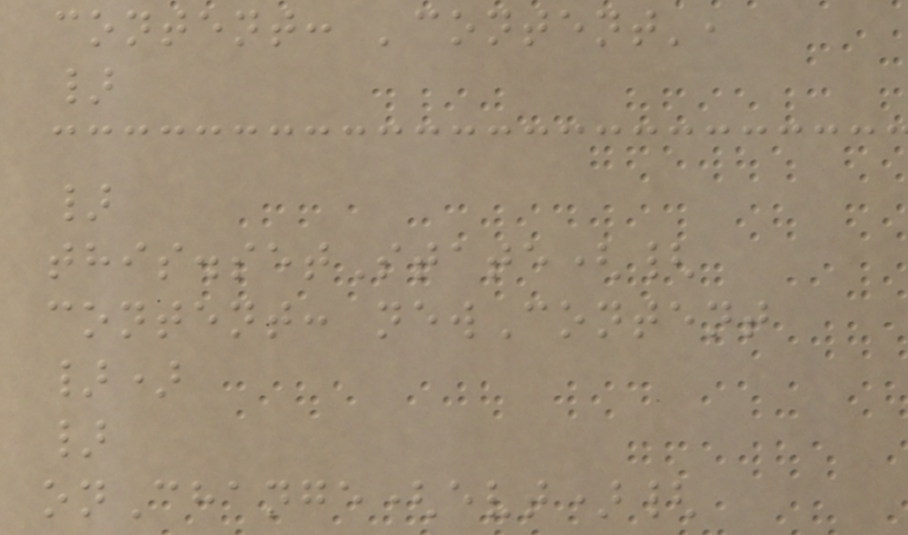content: 'content',
}
}
this.setState({
content: newContent
})
}
onChange(evt){
